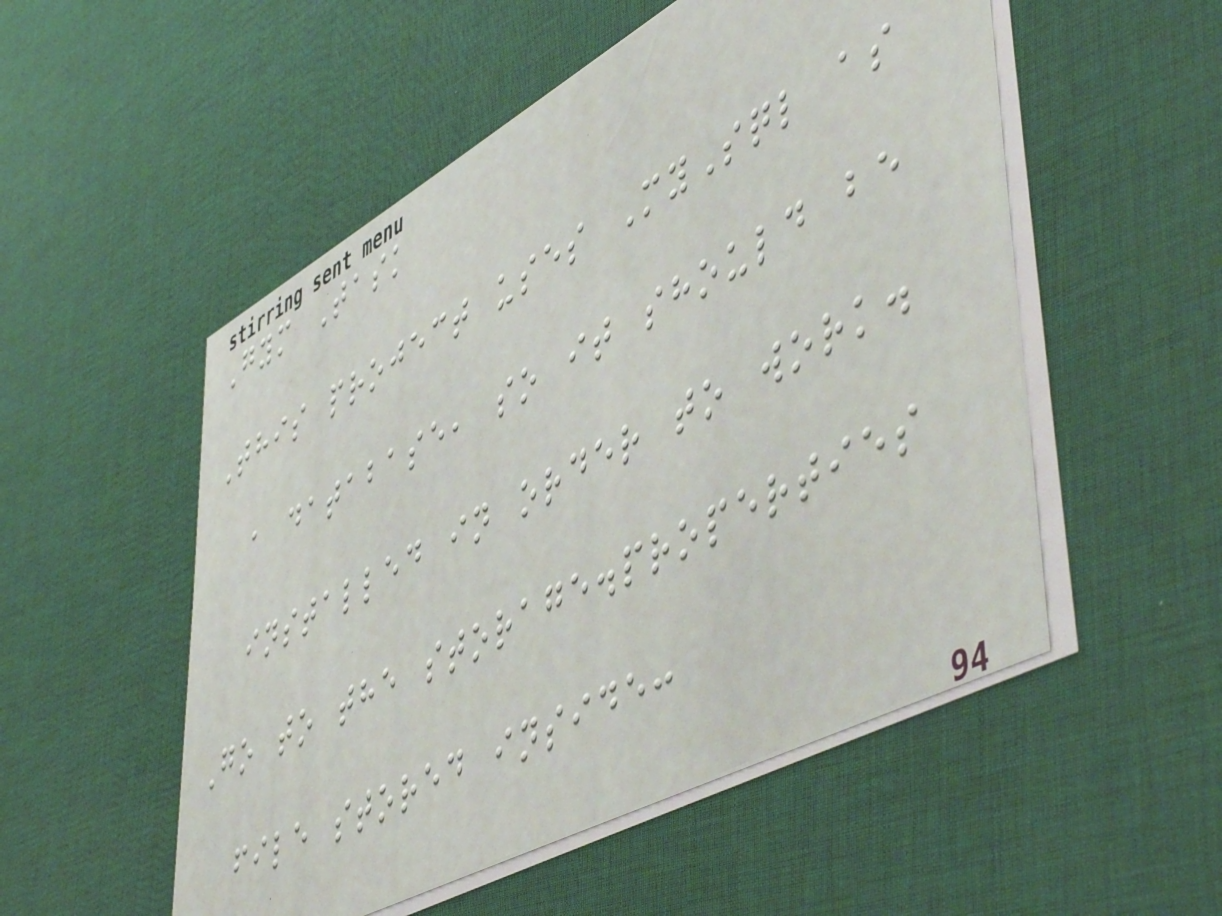Gym Task
This project uses MySql as
a database, so it should be
installed in order to work.
Go to the storage.properties
file stored inside:
